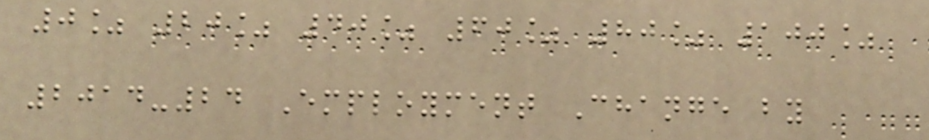0% 20% 40% 60% 80% 100%
2014-24 Employment Change by
